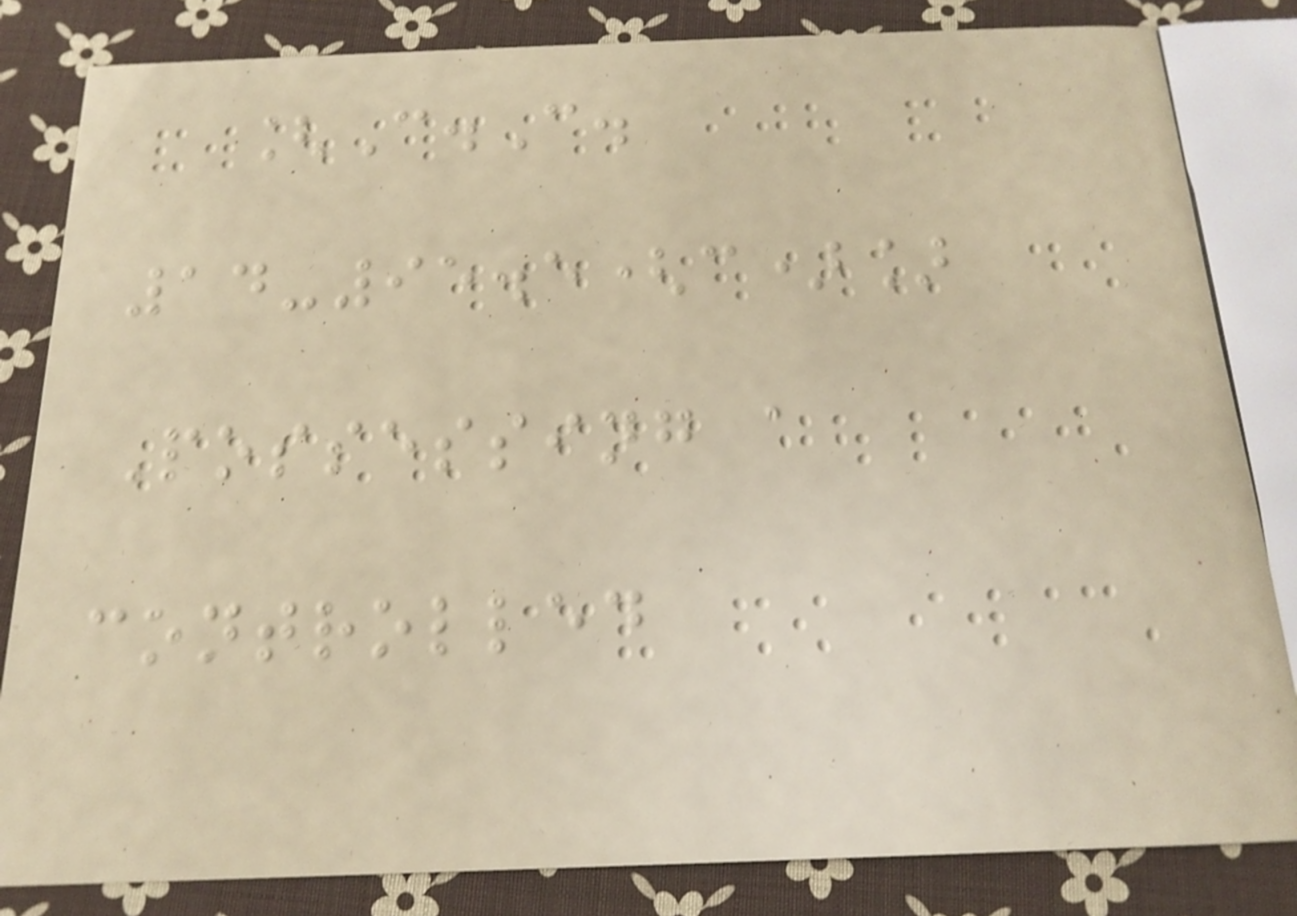[C.C.
14-95.5(c)]
Possessing a
controlled
